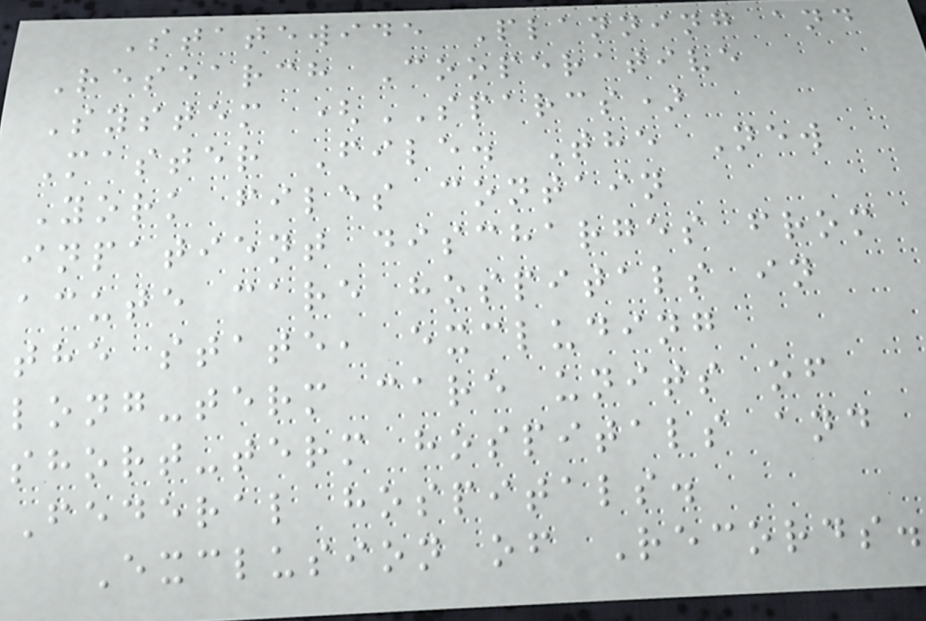Statewide Planning and
Research Cooperative
System (SPARCS)
Master File. The New
York files contain
inpatient discharges from
acute care hospitals in
the state, excluding
long-term care units of
short-term hospitals and
Federal hospitals.
Exclusion of Records.
